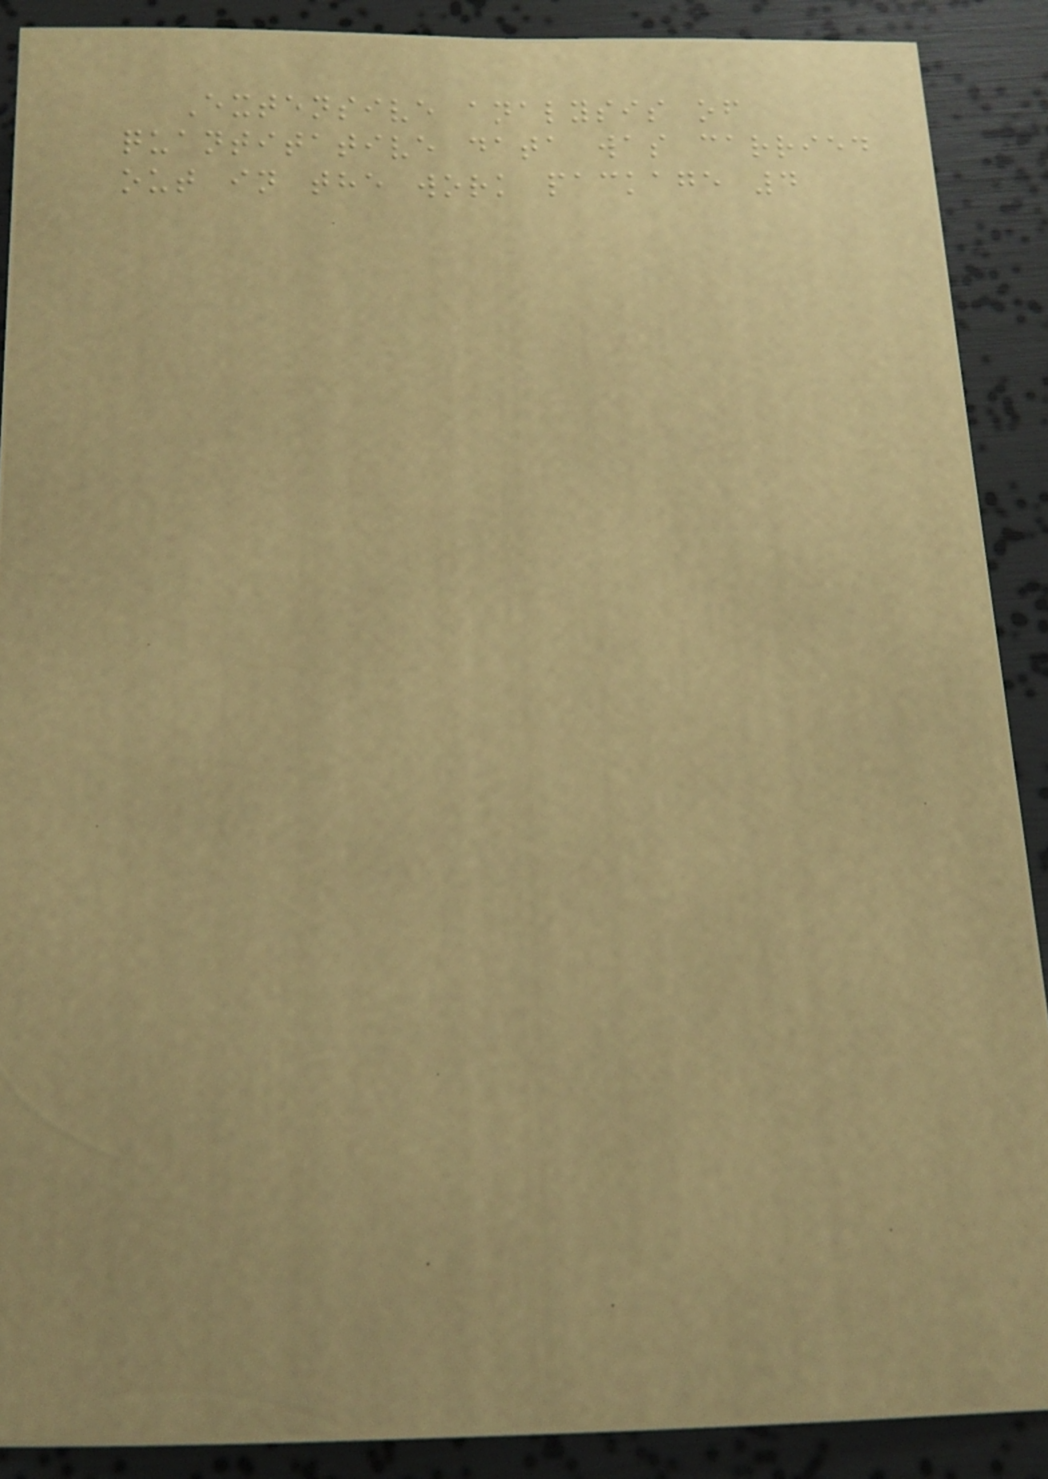Extensive analysis of
quantitative data was carried
out in the work package 4
